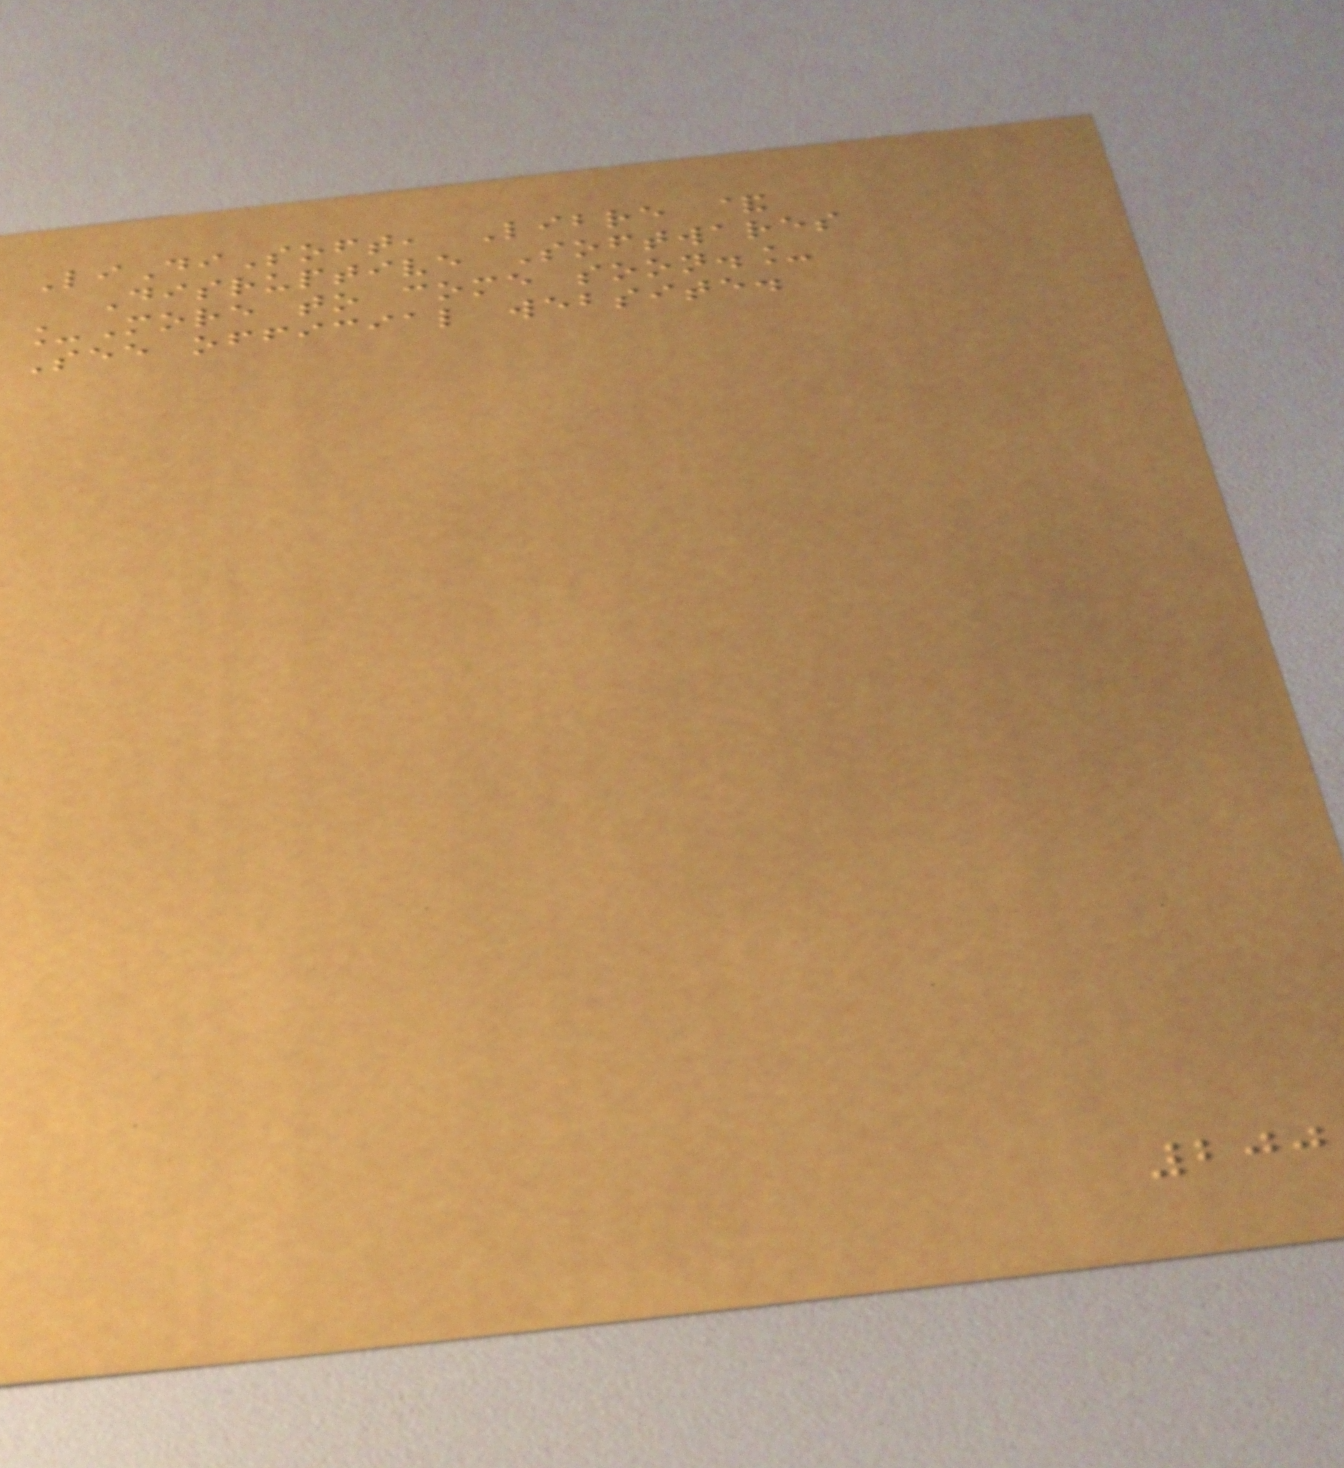LiDiSoft, Libre &
Disruptive Softwares
_More to come soon._
See official website.
200
